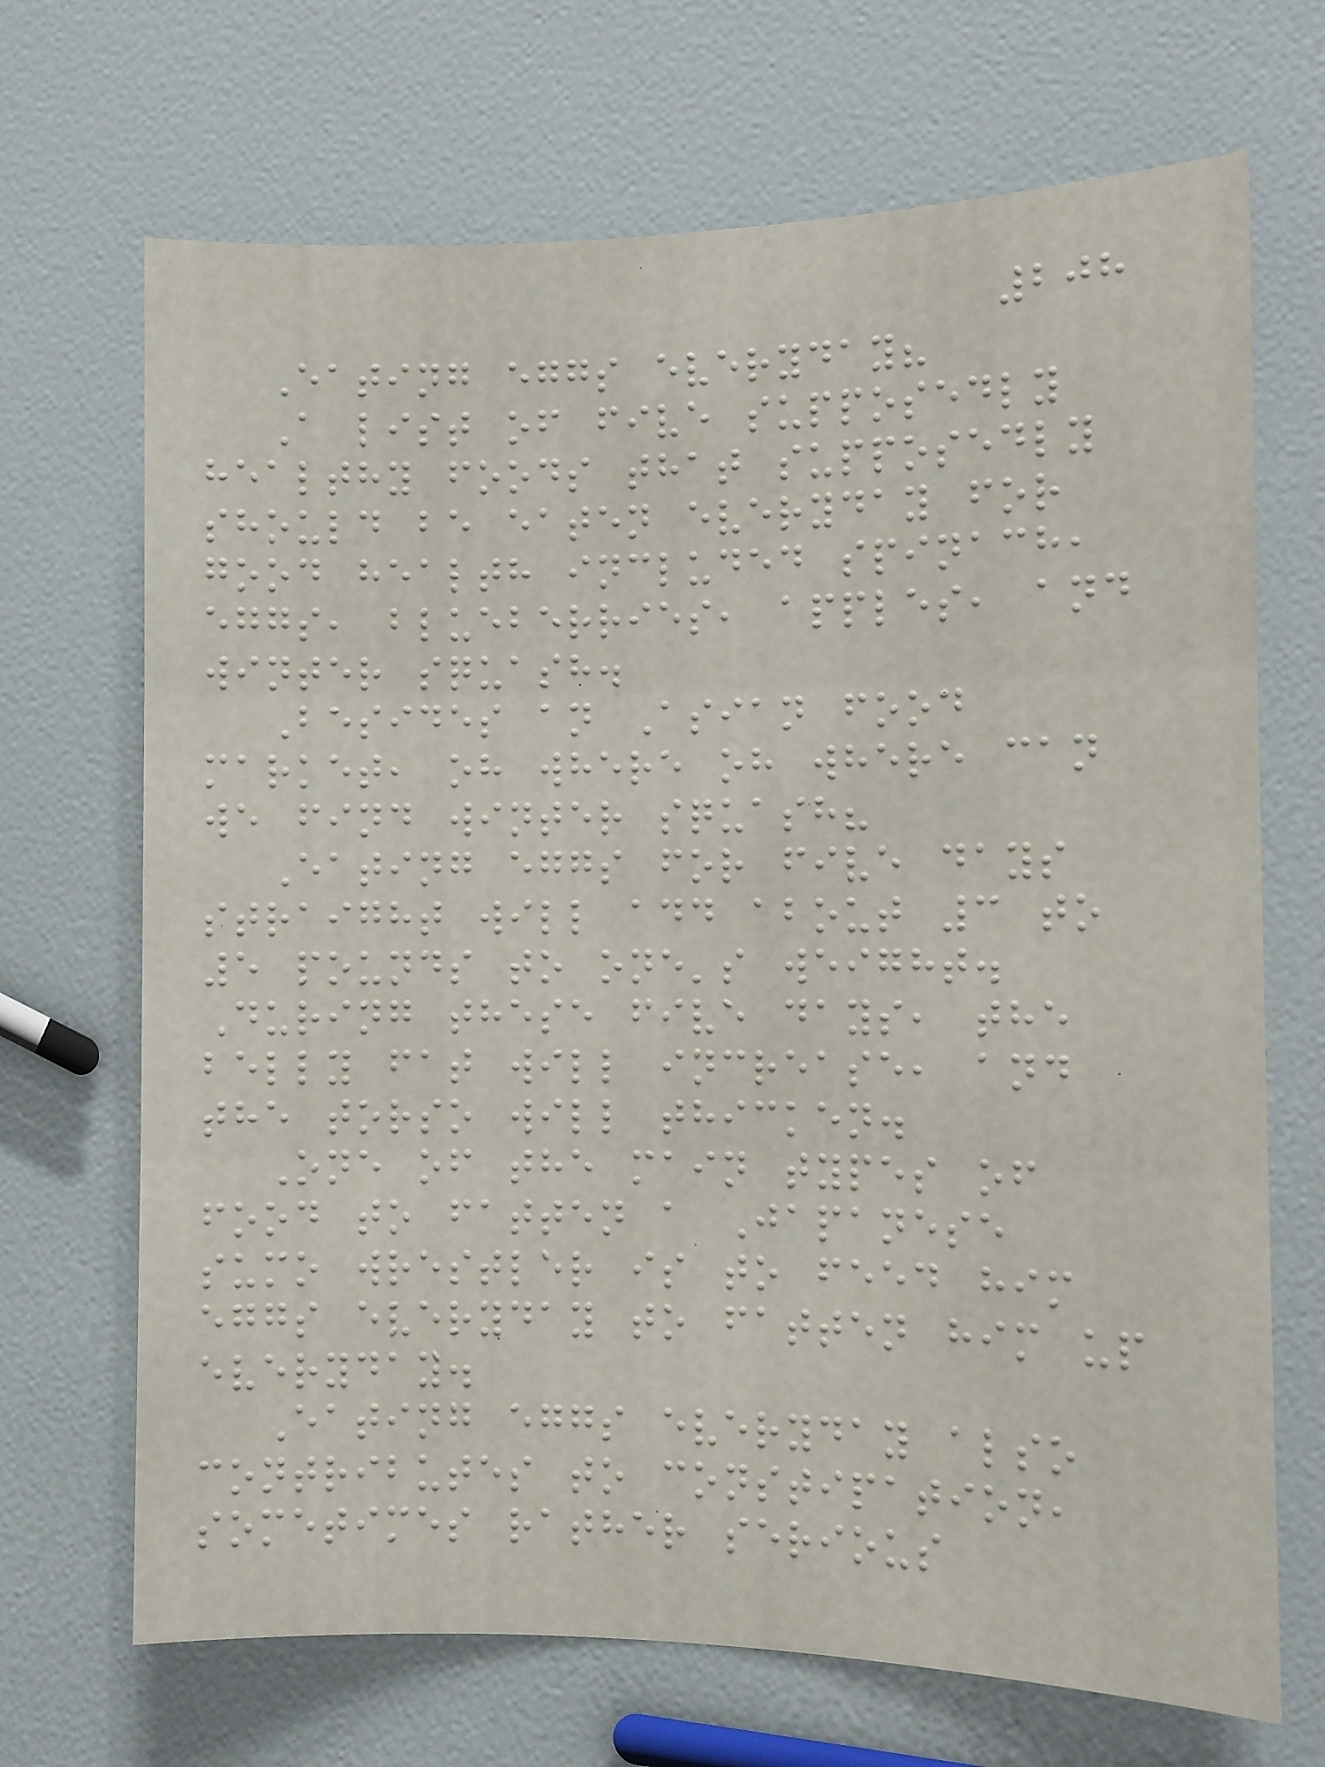208
Eating eggs everyday?
A list of five supposedly
healthy foods that supposedly
should be eaten everyday for
good health included spinach,
eggs, blueberries, apples, and
winter squash.
Besides an Asian food
market, oh where oh where can
we find winter squash?
Eating eggs for five days
straight will add about 3 to
5 pounds to one's weight.
During these five days, the
belly fat will increase, and
the torso will thicken.
One of the main types of
food to fatten a Japanese
sumo wrestler is to feed him
eggs everyday to fatten him up
everyday.
Eating eggs everyday also
contributes to constipation,
sometimes rather serious
